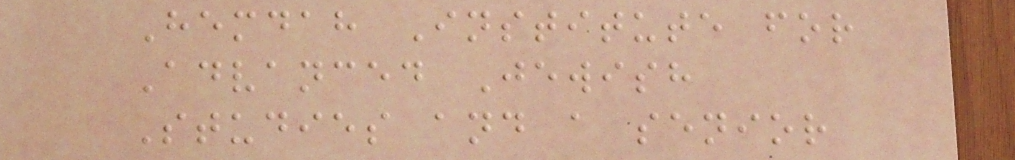Hemdah Institute for
Advanced Jewish
Studies and a senior
